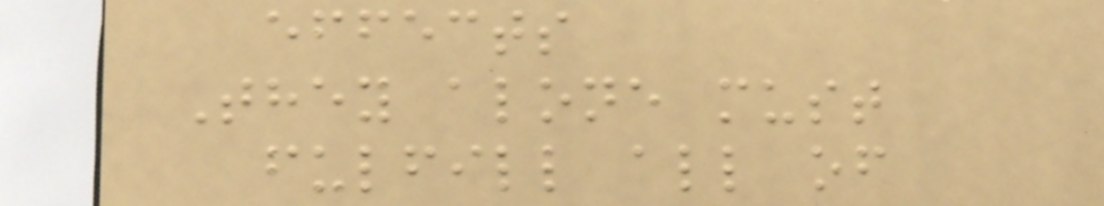effects
They alone must
fulfill all of
